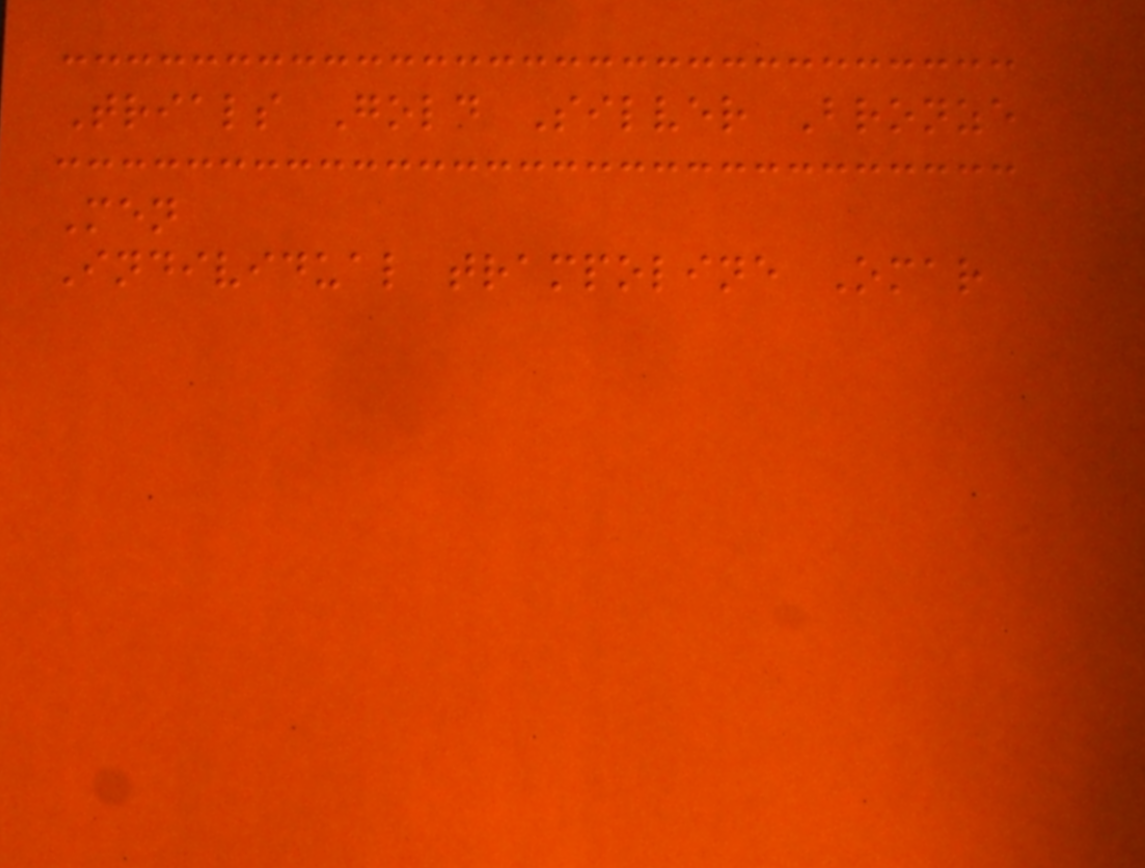Trials Gold Silver Bronze
Men
Individual trampoline Omar
